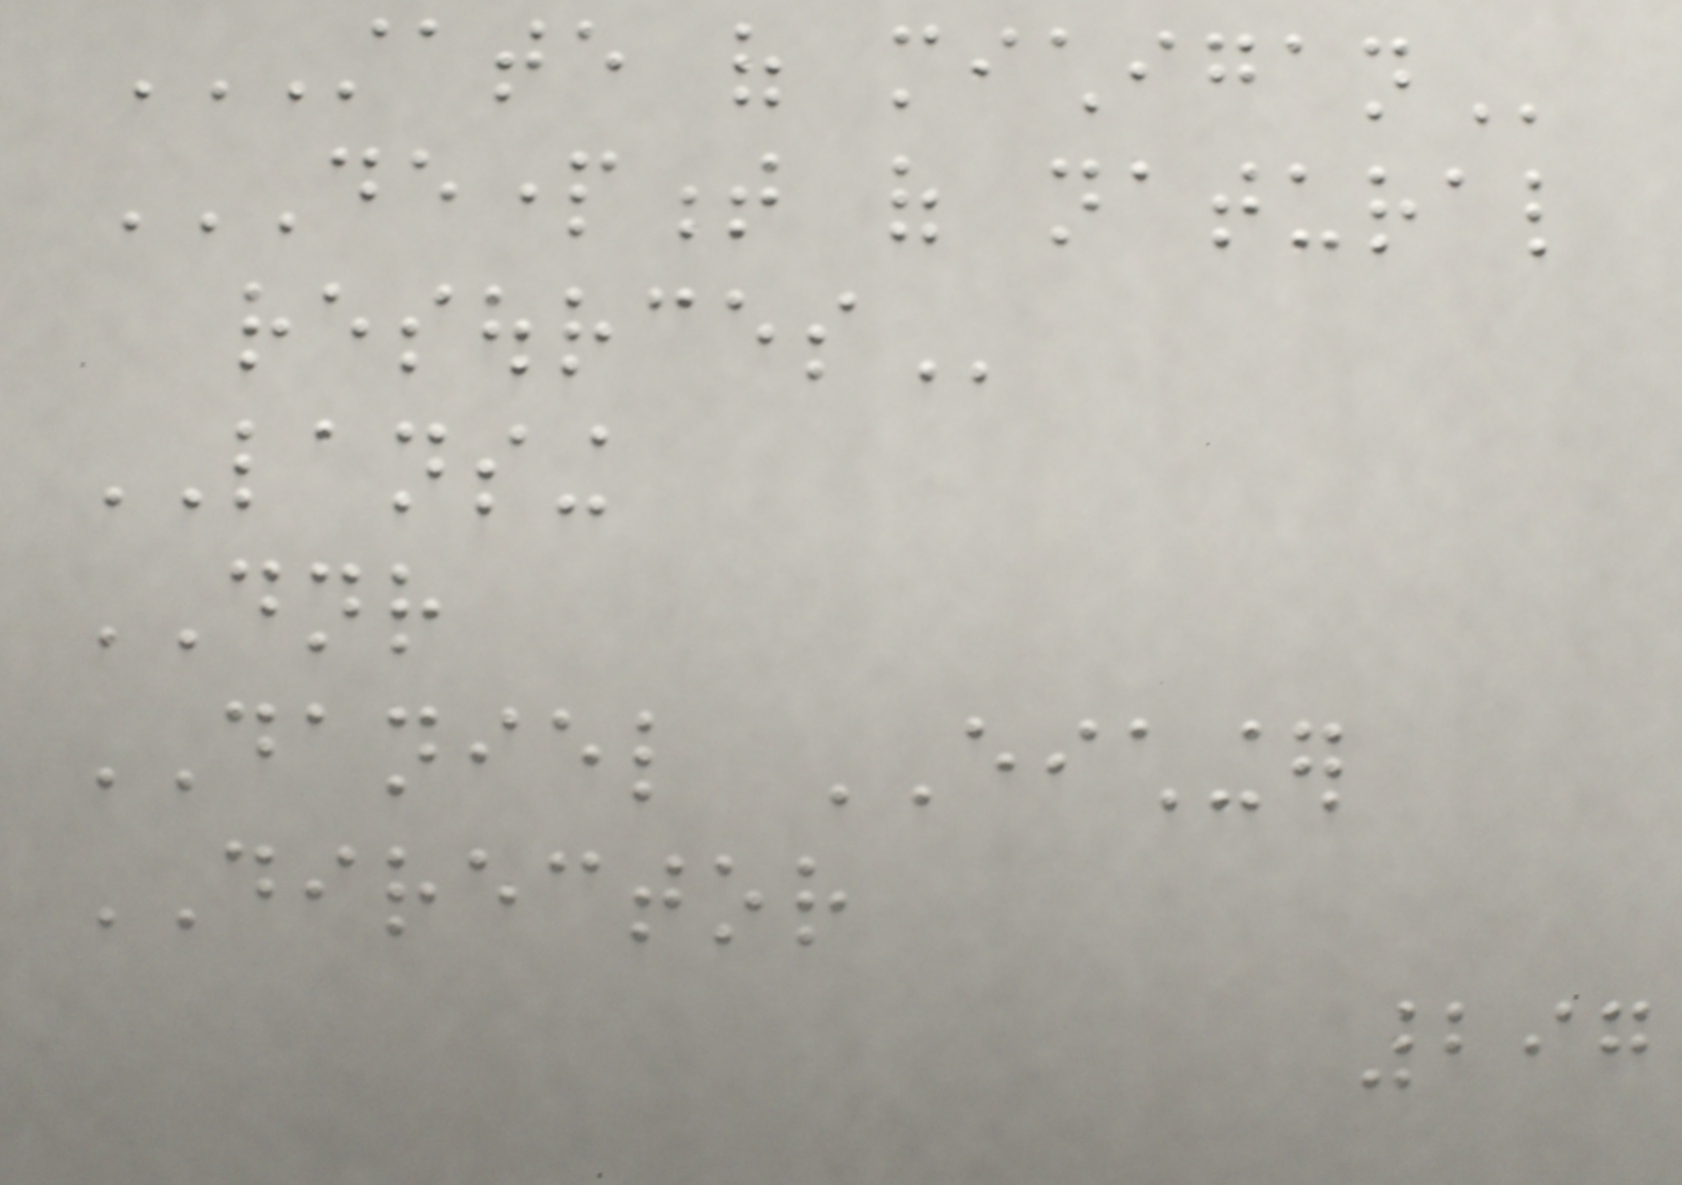STATE OF MICHIGAN
DEPARTMENT OF NATURAL
RESOURCES
LANSING
DNR
DANIEL EICHINGER
DIRECTOR
297
